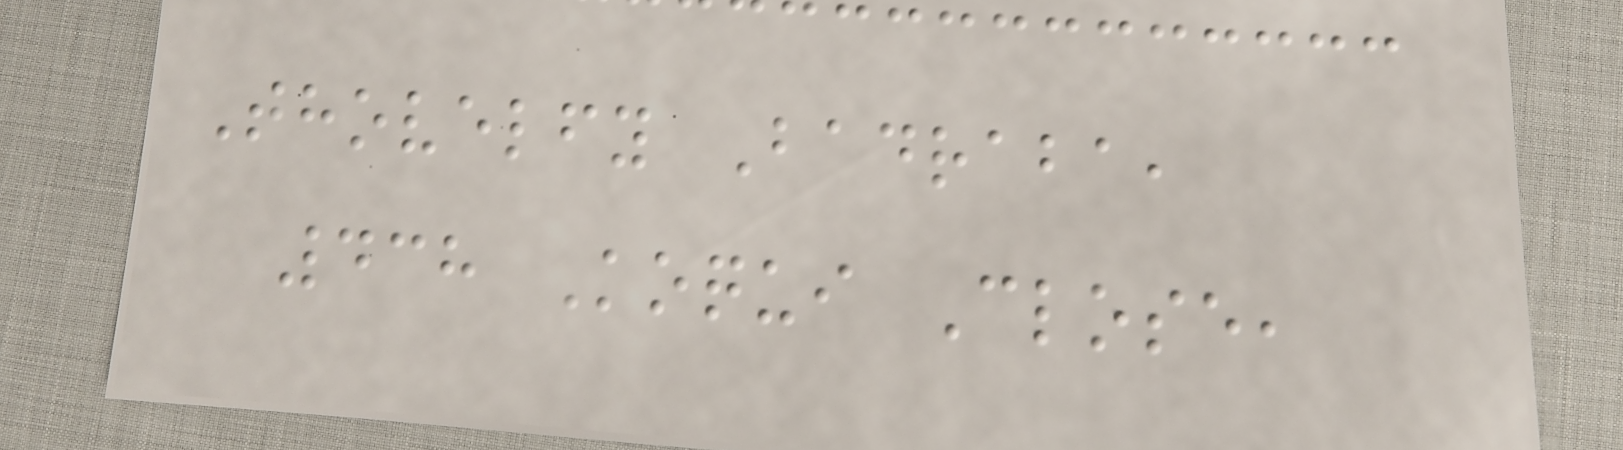Thovelfy Badraba,
438 Koqui Close,
